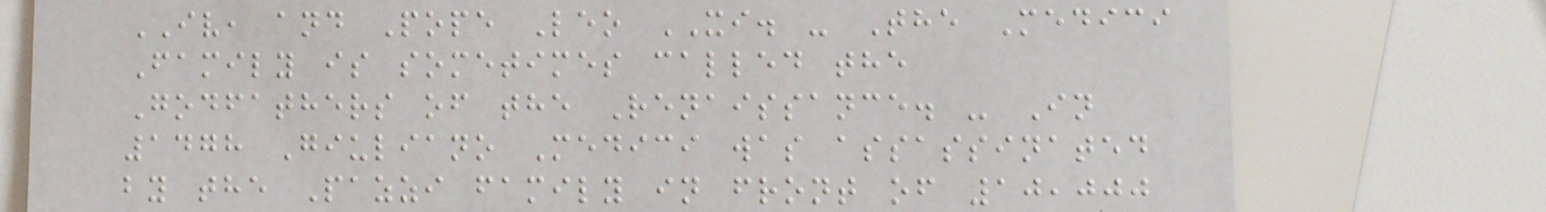IV, and Pope Leo XI. - The Medici
Family is sometimes called the
Godfathers of the Renaissance. - In
1478 Giuliano Medici was assassinated
by the Pazzi family in front of 10,000
